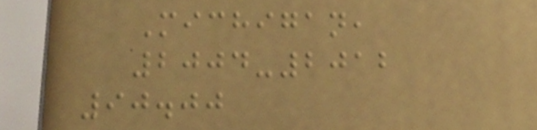Michigan,
2004-2012
90.00
